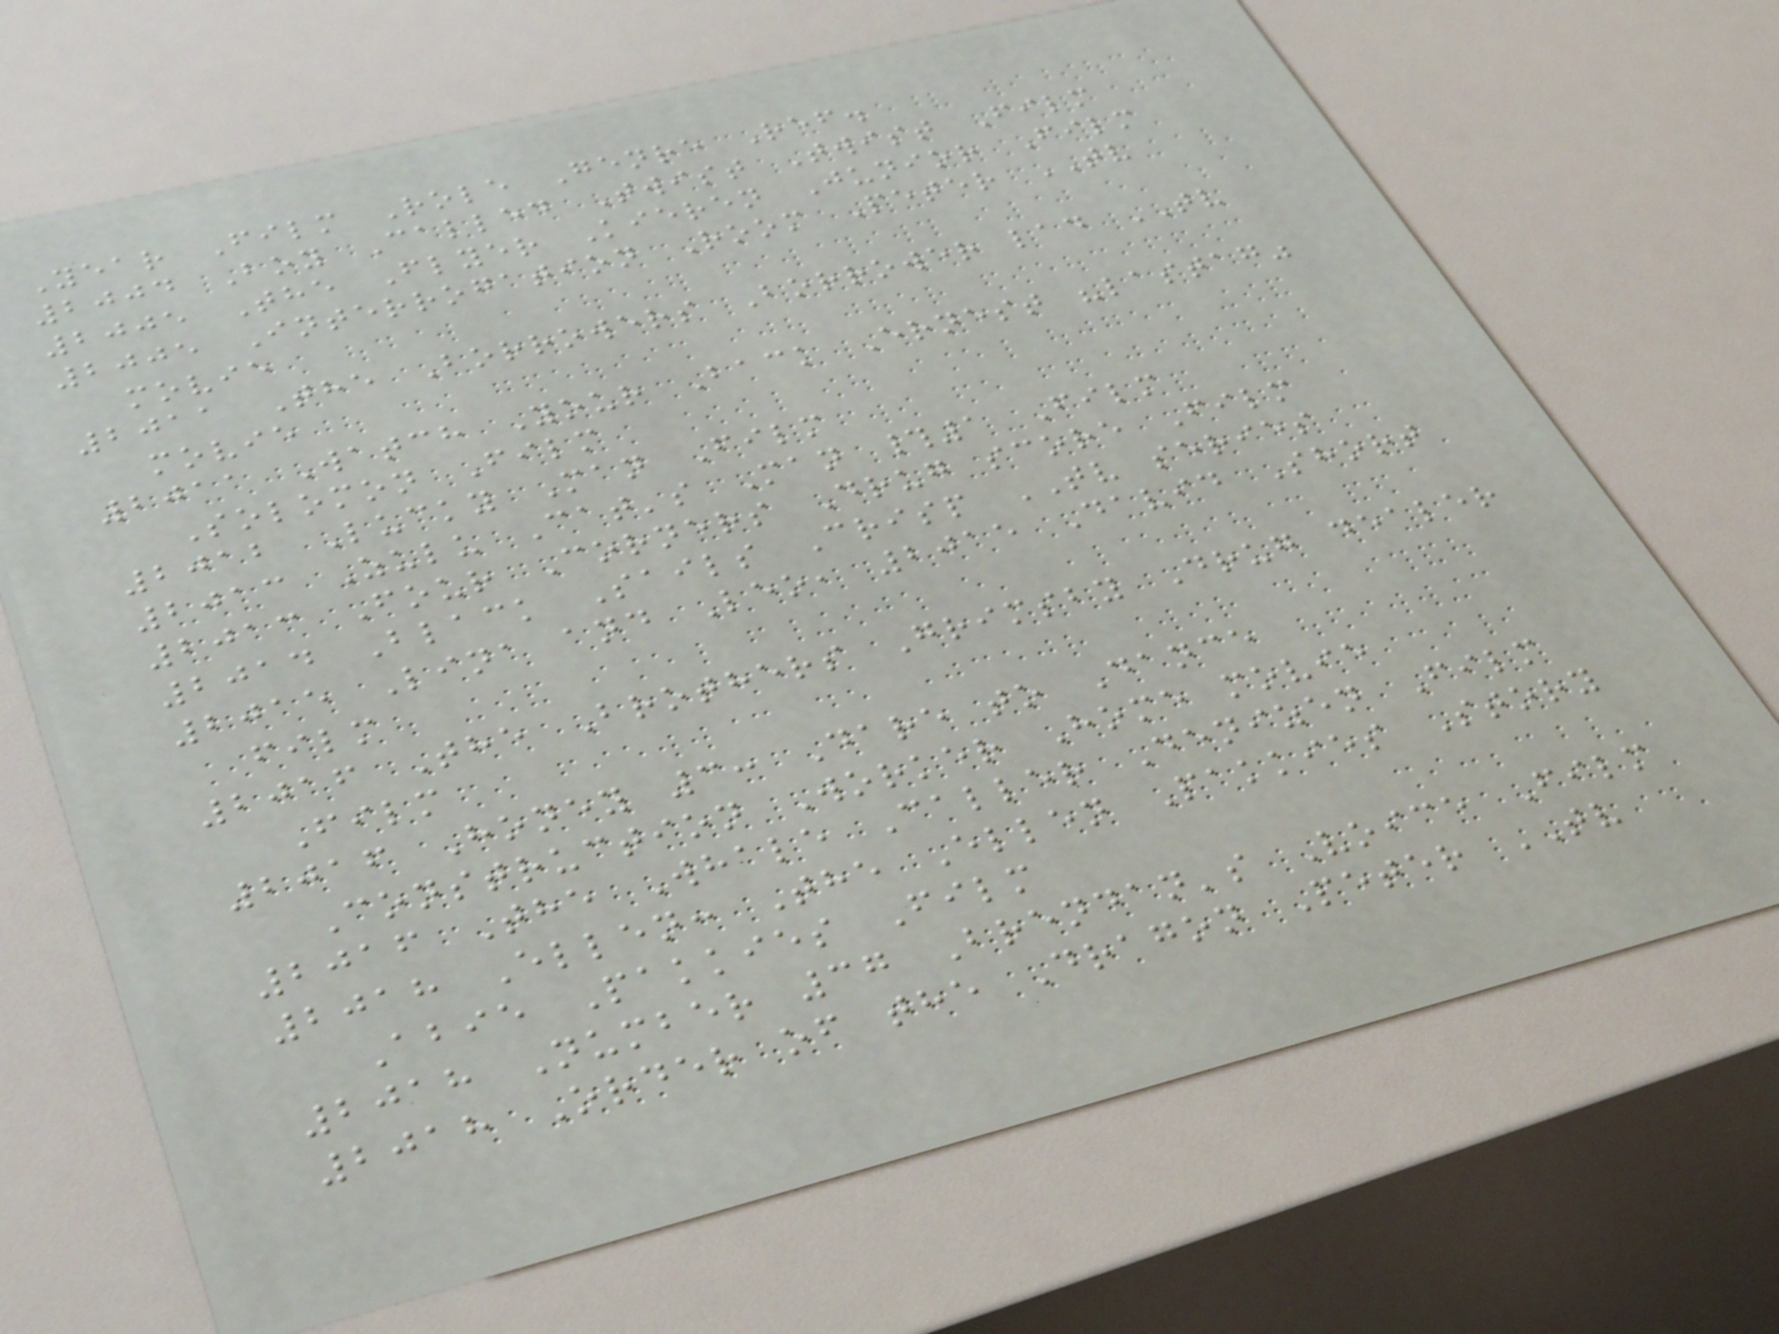Year Film Role Genre Ref.
2004 Boy Called Twist Twist Film
2005 The Flyer Kieren Junior Film
2005 Interrogation Room Peter TV
movie
2011 The Borrowers Borrower lad TV
movie
2011 Watch Your Back Ernest "lastag"
Solomon Film
2012 Lucky Man Film
2013 Zulu Cat's Man #1 Film
2013 Four Corners Drug score Film
2014 Black Sails Crisp TV series
2015 Lina and Leo, 2015 David Short
film
2016 The Brothers Grimsby Drug dealer
Film
2016 Honey 3: Dare to Dance
Construction Worker Home movie
2016 The Whale Caller Denizen Film
2018 Ellen: The Ellen Pakkies Story
Abie Pakkies Film
2018 Number 37 Brendan's Voice Film
2018 Order of the Dragon Peter TV
